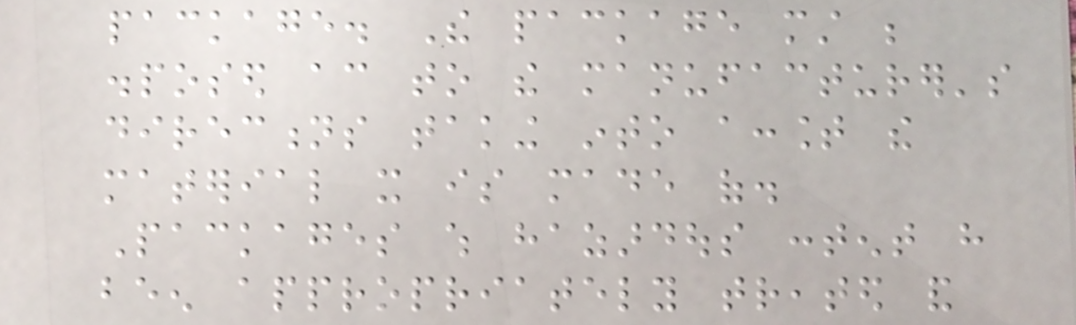package. The package must be
disposed according to the manufacturer's
directions taking into account the
material it is made of.
Packages which hazardous content have
been appropriately treated and
